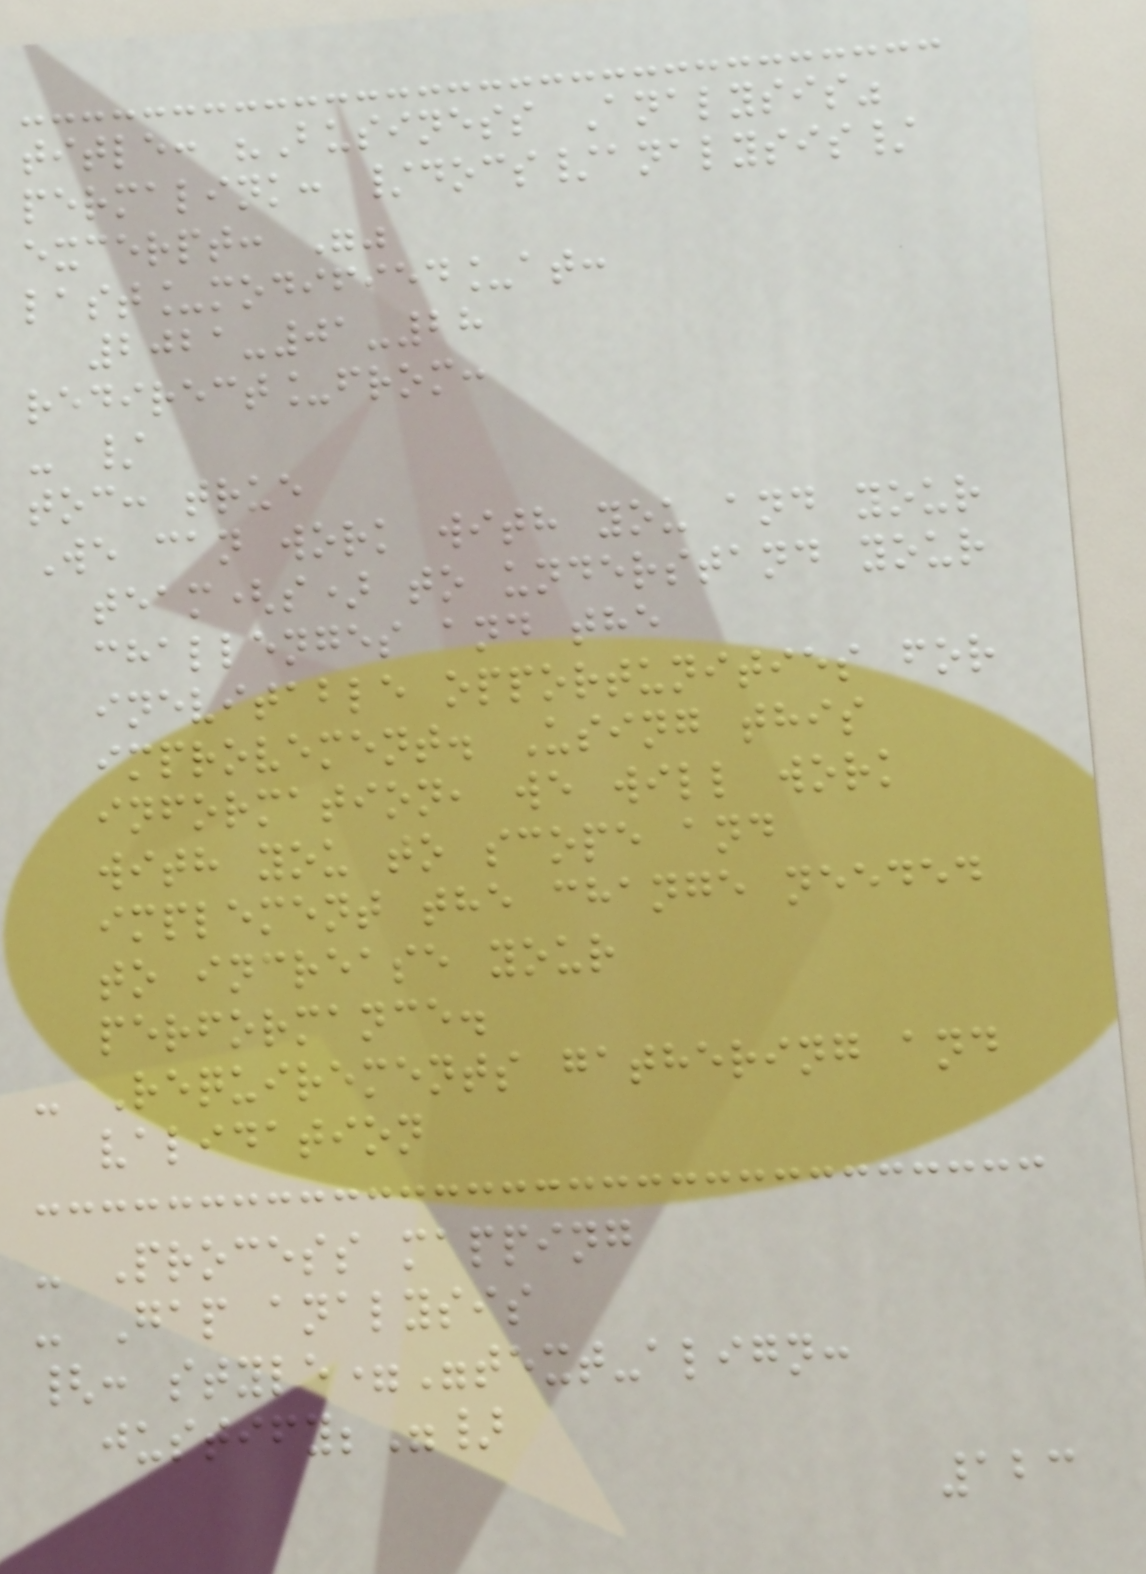title: "Business Analysis"
permalink: /docs/analysis/
excerpt: ""
last_modified_at:
2021-01-28
redirect_from:
- /
toc: true
We can work with you and your
team(s) to understand your
challenges and the
inevitable opportunities for
improvement. Using this
information, we will work
with you to scope and
implement the change needed
to increase your
performance.
- Requirements gathering and
validation
- Process mapping
- Gap analysis
{: style="text-align:
justify;"}
123
